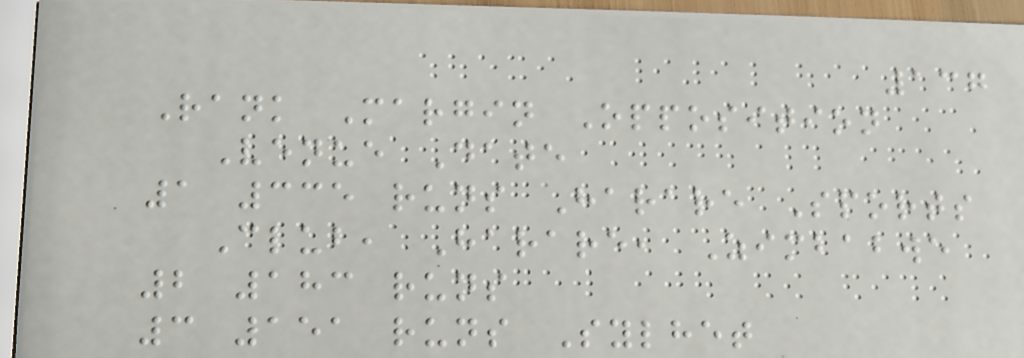137
Rank Margin Opposition
Venue Date
1 335 runs Harare Sports
Club, Harare, Zimbabwe
2 183 runs
3 151 runs Sylhet
